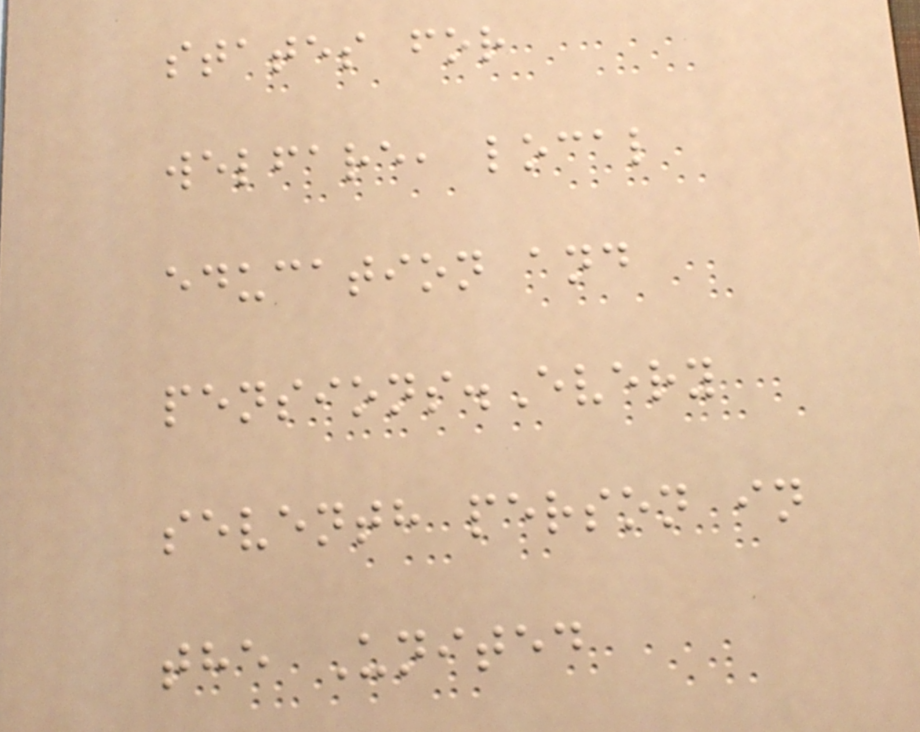states for
welfare, local
education and
pensions.Every
seventh person in
the United
